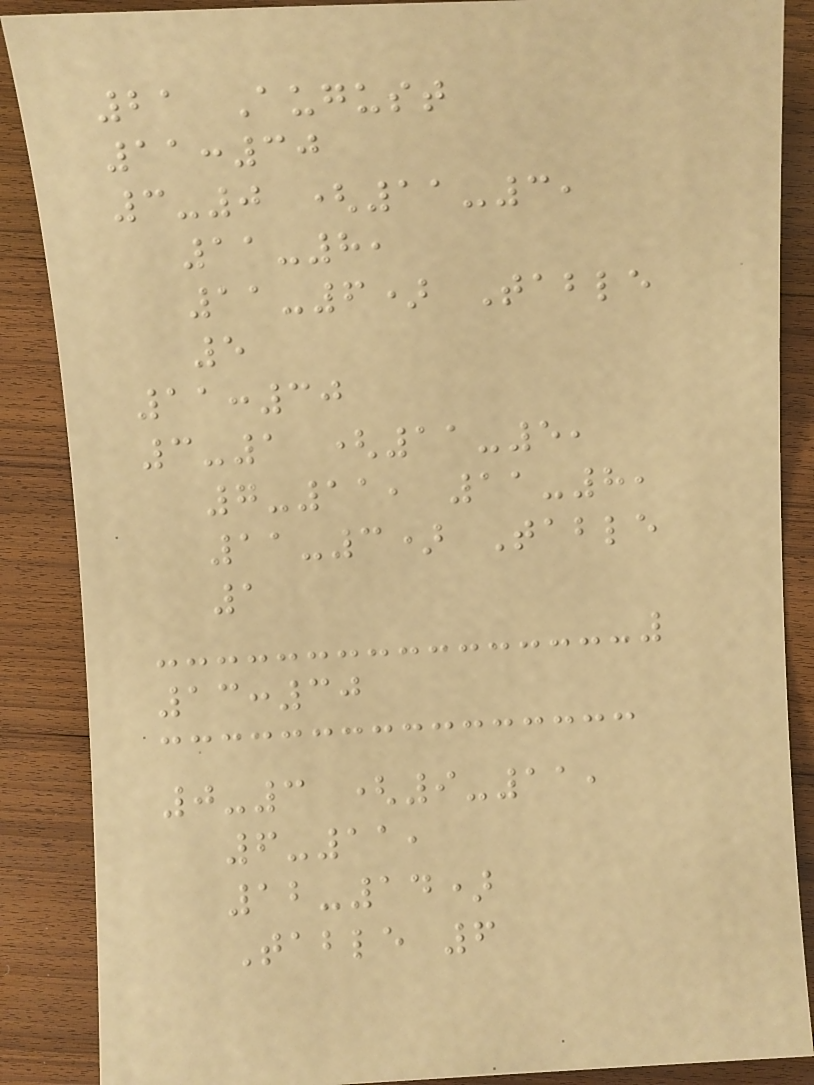21 August
11:30
3-0 (11-3,
11-8,
11-6) Table
5
11:30
3-1 (11-5,
7-11, 11-8,
11-3) Table
1
13:30
0-3 (9-11,
6-11,
12-14)
Table 6
